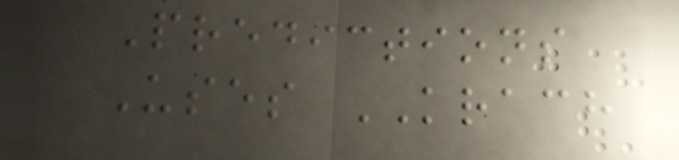Predictions
Uses KRACH
